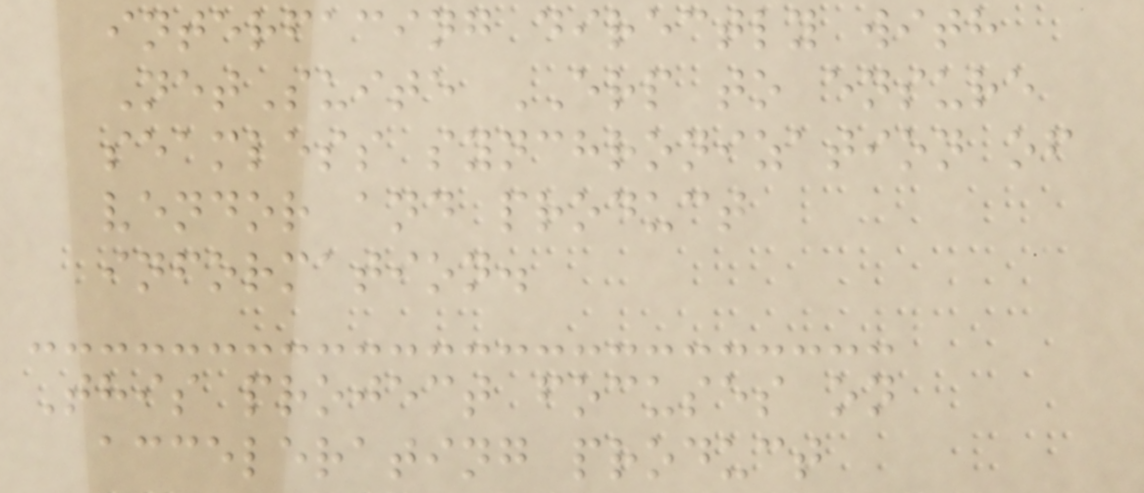interfacing directly with
NetSuite ERP to ensure
seamless synchronization of
vendor and product
information.
This project focuses on
accelerating product
